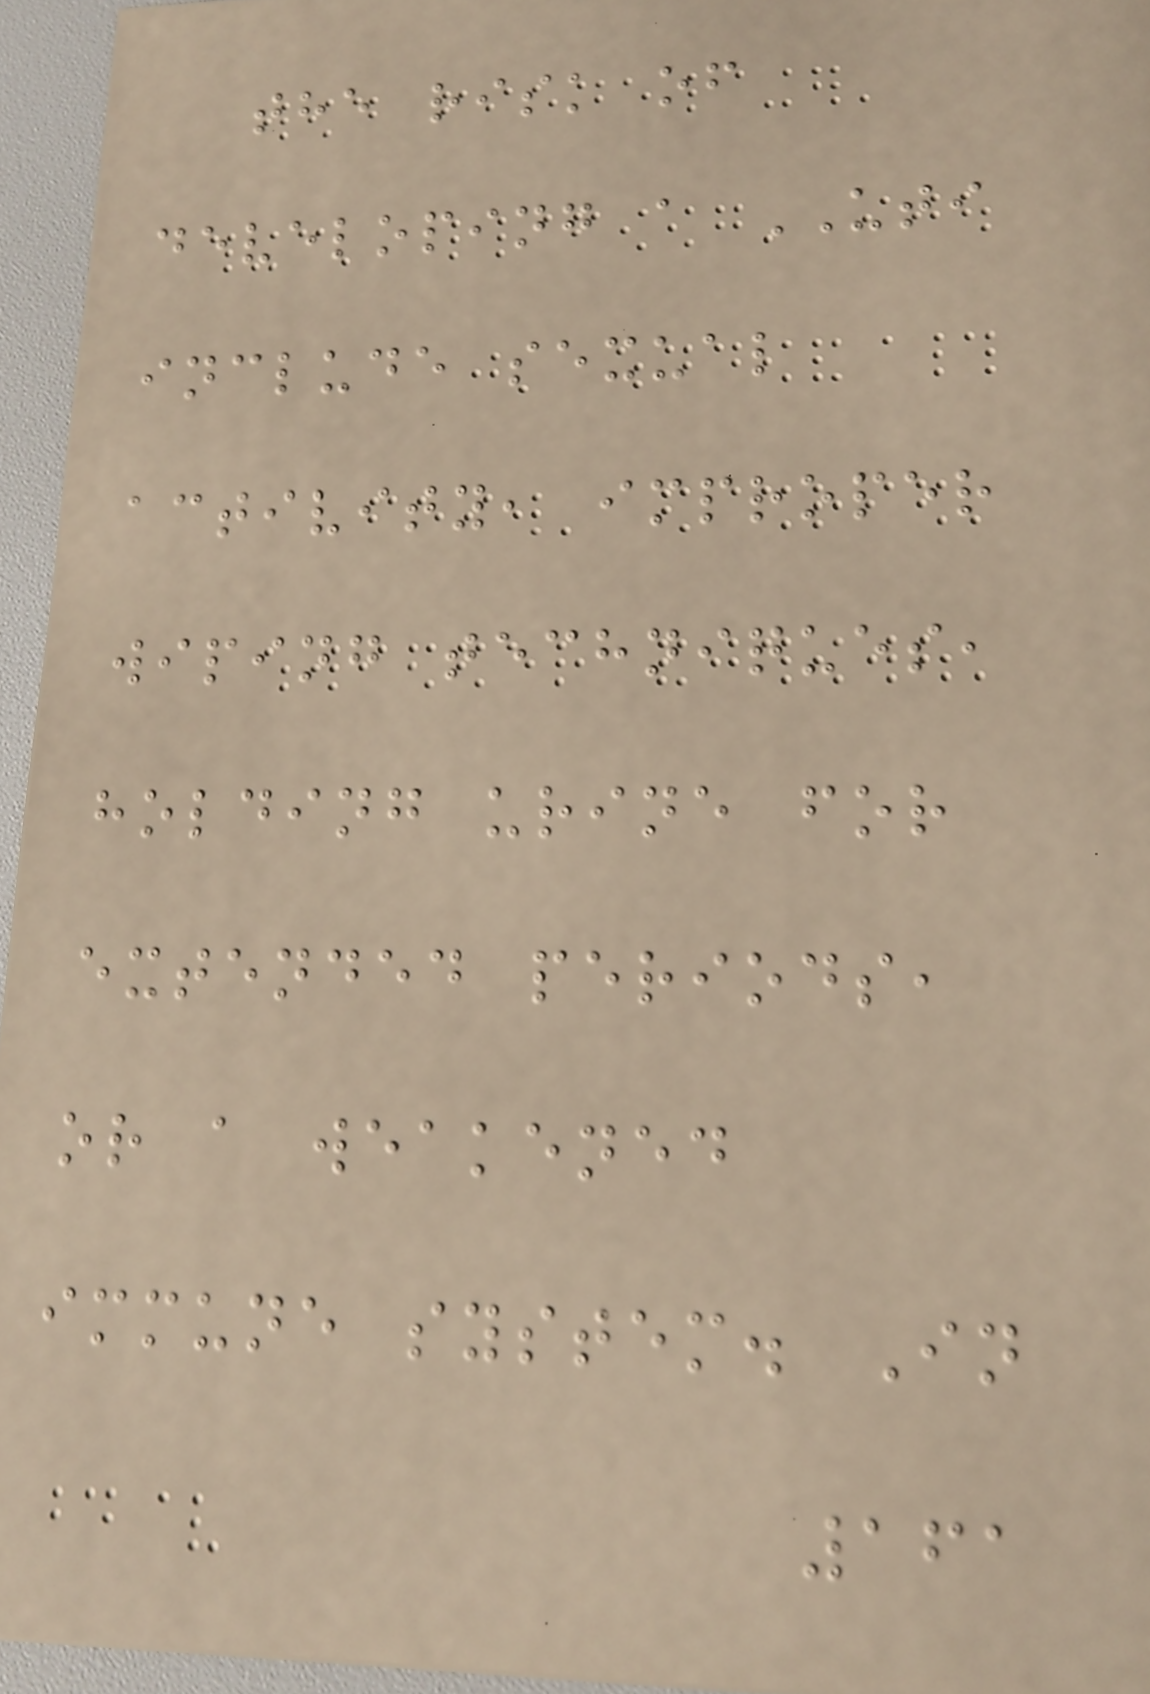the risk of
developing a UTI
include sexual
activity, improper
wiping techniques,
holding urine for
extended periods,
or a weakened
immune system. In
161
